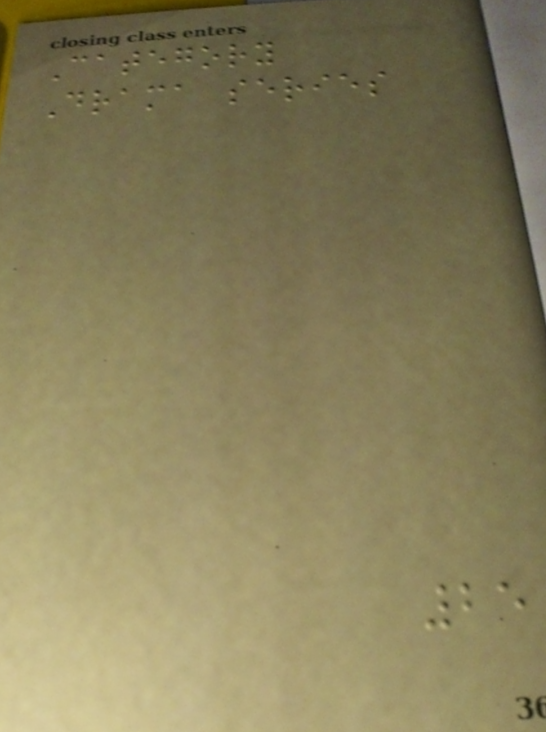Category
Drama series
25
